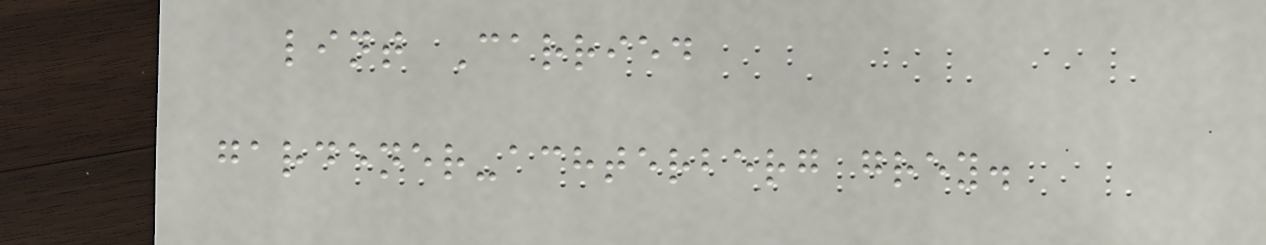lint Carried
gardener-achterberg grey.
